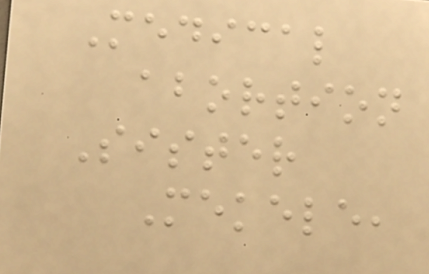Medical
abortion
Sister
Mekele,
